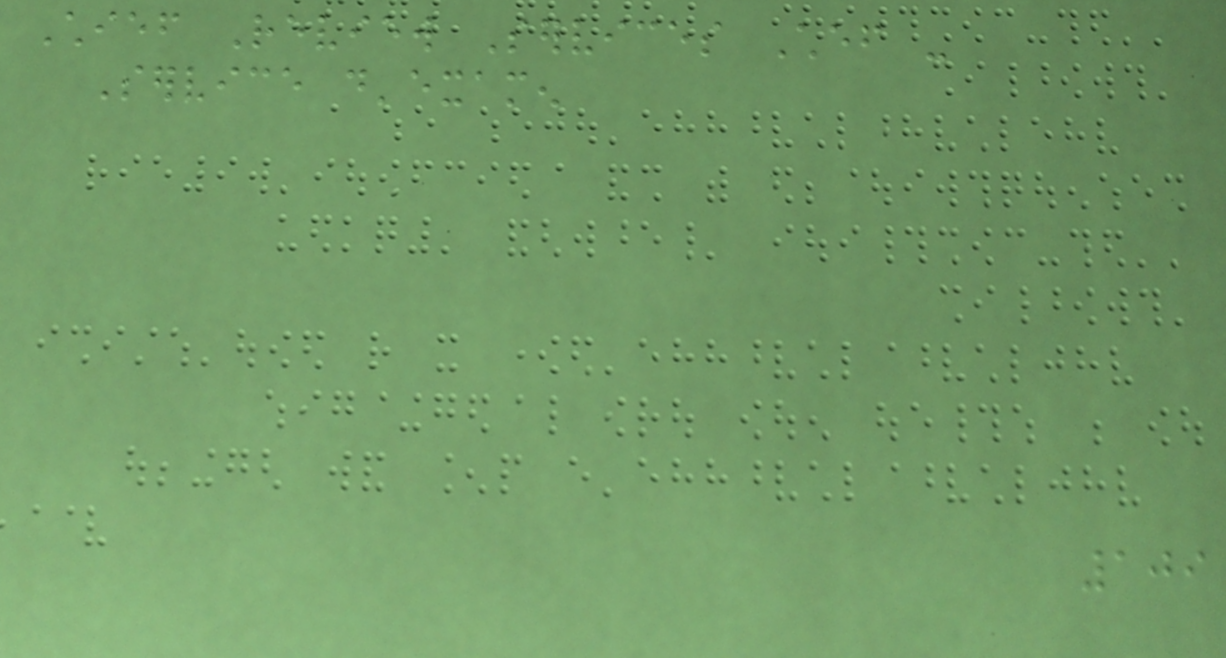Chief Review Services Chef -
Service d'examen
109
